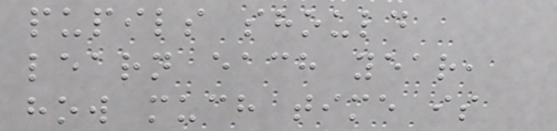pupils should
learn each year,
how much time is
